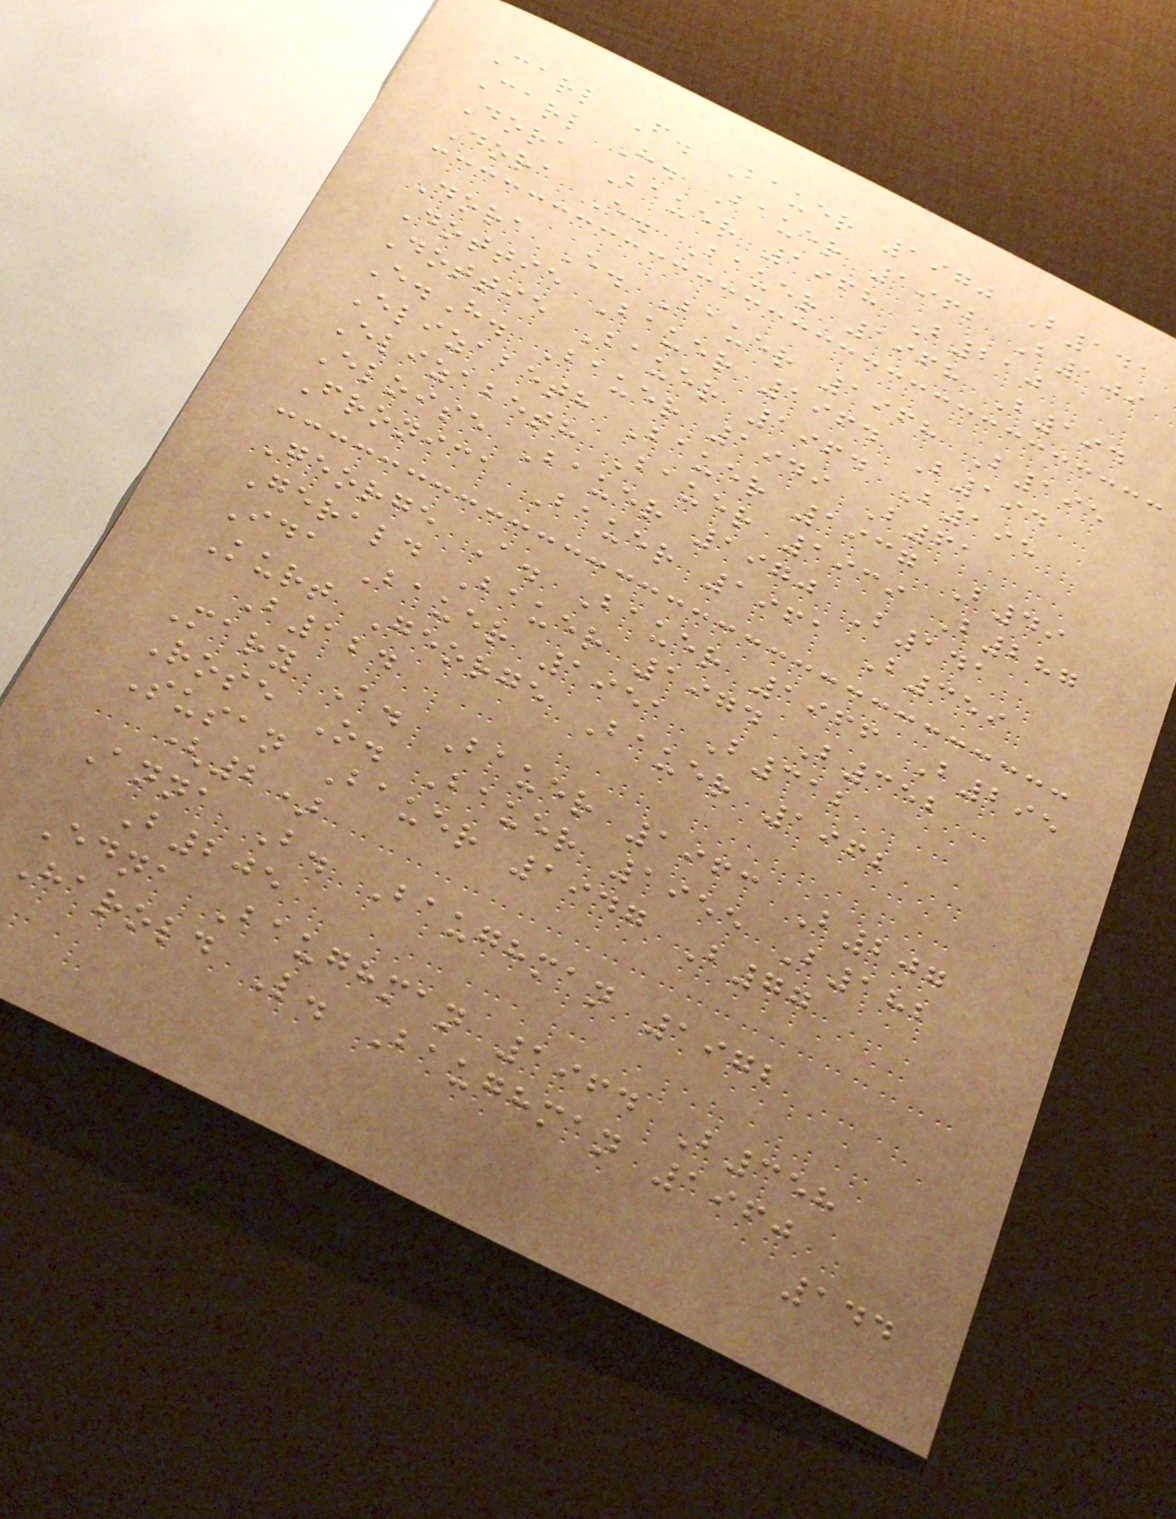Carl F. Bauer 1970 B141
Carl H. Bauer 1962 B109
Dora Bauer 1968 B210
Dora E. Bauer 1968 B194
Dora E. Bauer 1968 B195
Dottie Bauer 1964 B194
Dottie Bauer 1964 B195
E.H. Bauer 1949 B61
Elizabeth Bauer 1937 B49
Elizabeth Bauer 1939 B287
Eloise Bauer 1970 B141
Fronica Bauer 1961 B359
George A. Bauer 1966 B295
Gerald Bauer 1974 B352
Ida Bauer 1951 B312
Kurt George Bauer 1962
B124
Mary A. Bauer 1963 B207
Rose O. Bauer 1955 B182
Susan Bauer 1947 B77
(2)
Anna B. Baughman 1972
B205
Edna Baughman 1964 B358
Harold L. Baughman 1960
144
